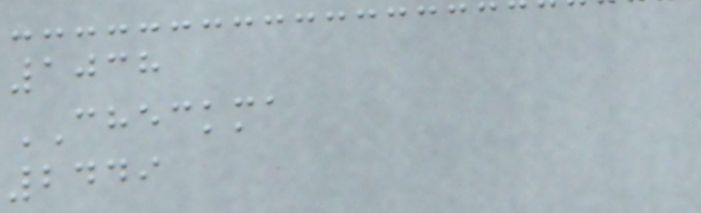1038
CHECKMA
2449
